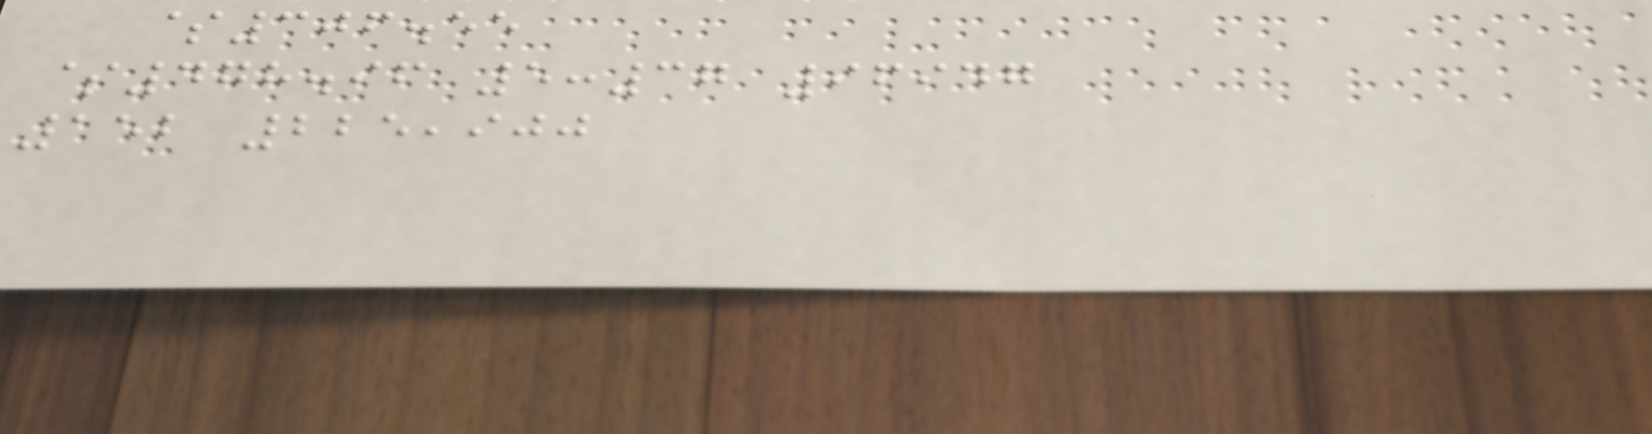$306.55
$478.96 5:37 96947
152 225,900
